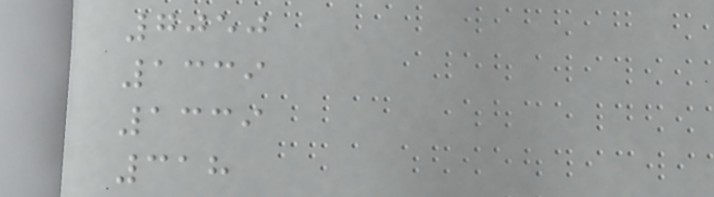7050
1339
1339
318
